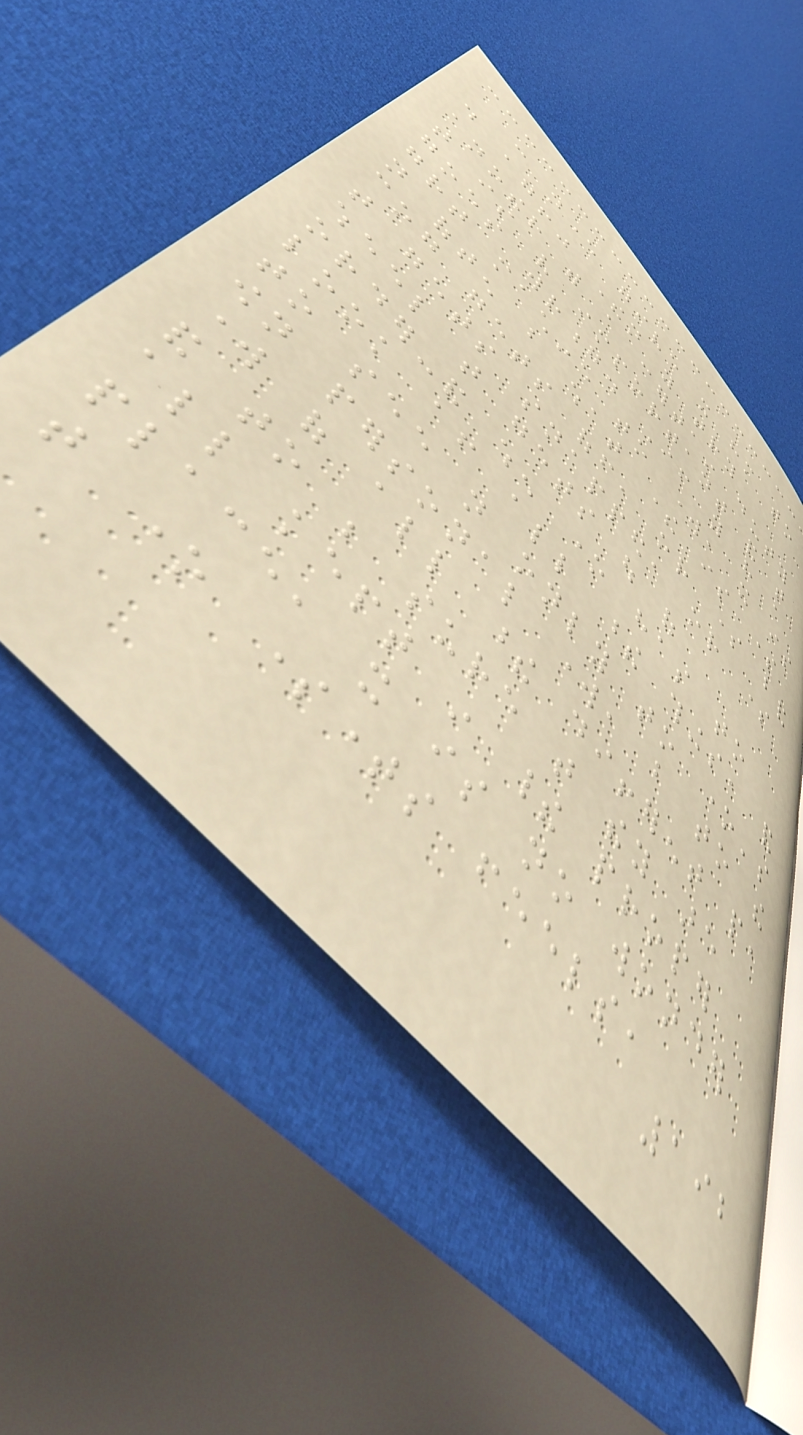can never give it him to
do again!" Then you try
another with a certain duty
that is very important and that
goes wrong. If you have a
great machine to work, it is
not often but what there is some
cog gets off, or some band
that gets snapped, or some
wheel that gets out of
order-and when one has to
look after all these things, and
to see not only to one's
own personal work, but to the
work of all these different people,
and to be sure that they are
all kept in their proper
place, it is no wonder
that one sometimes feels,
192
